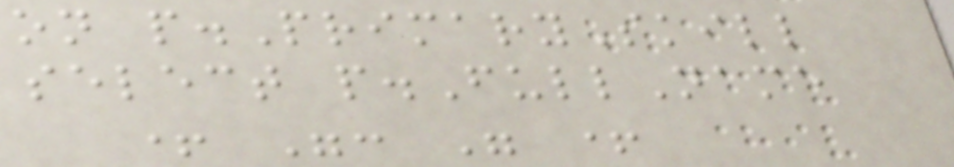on p.PrimarySkill
select p.FullName
+ ": " +
